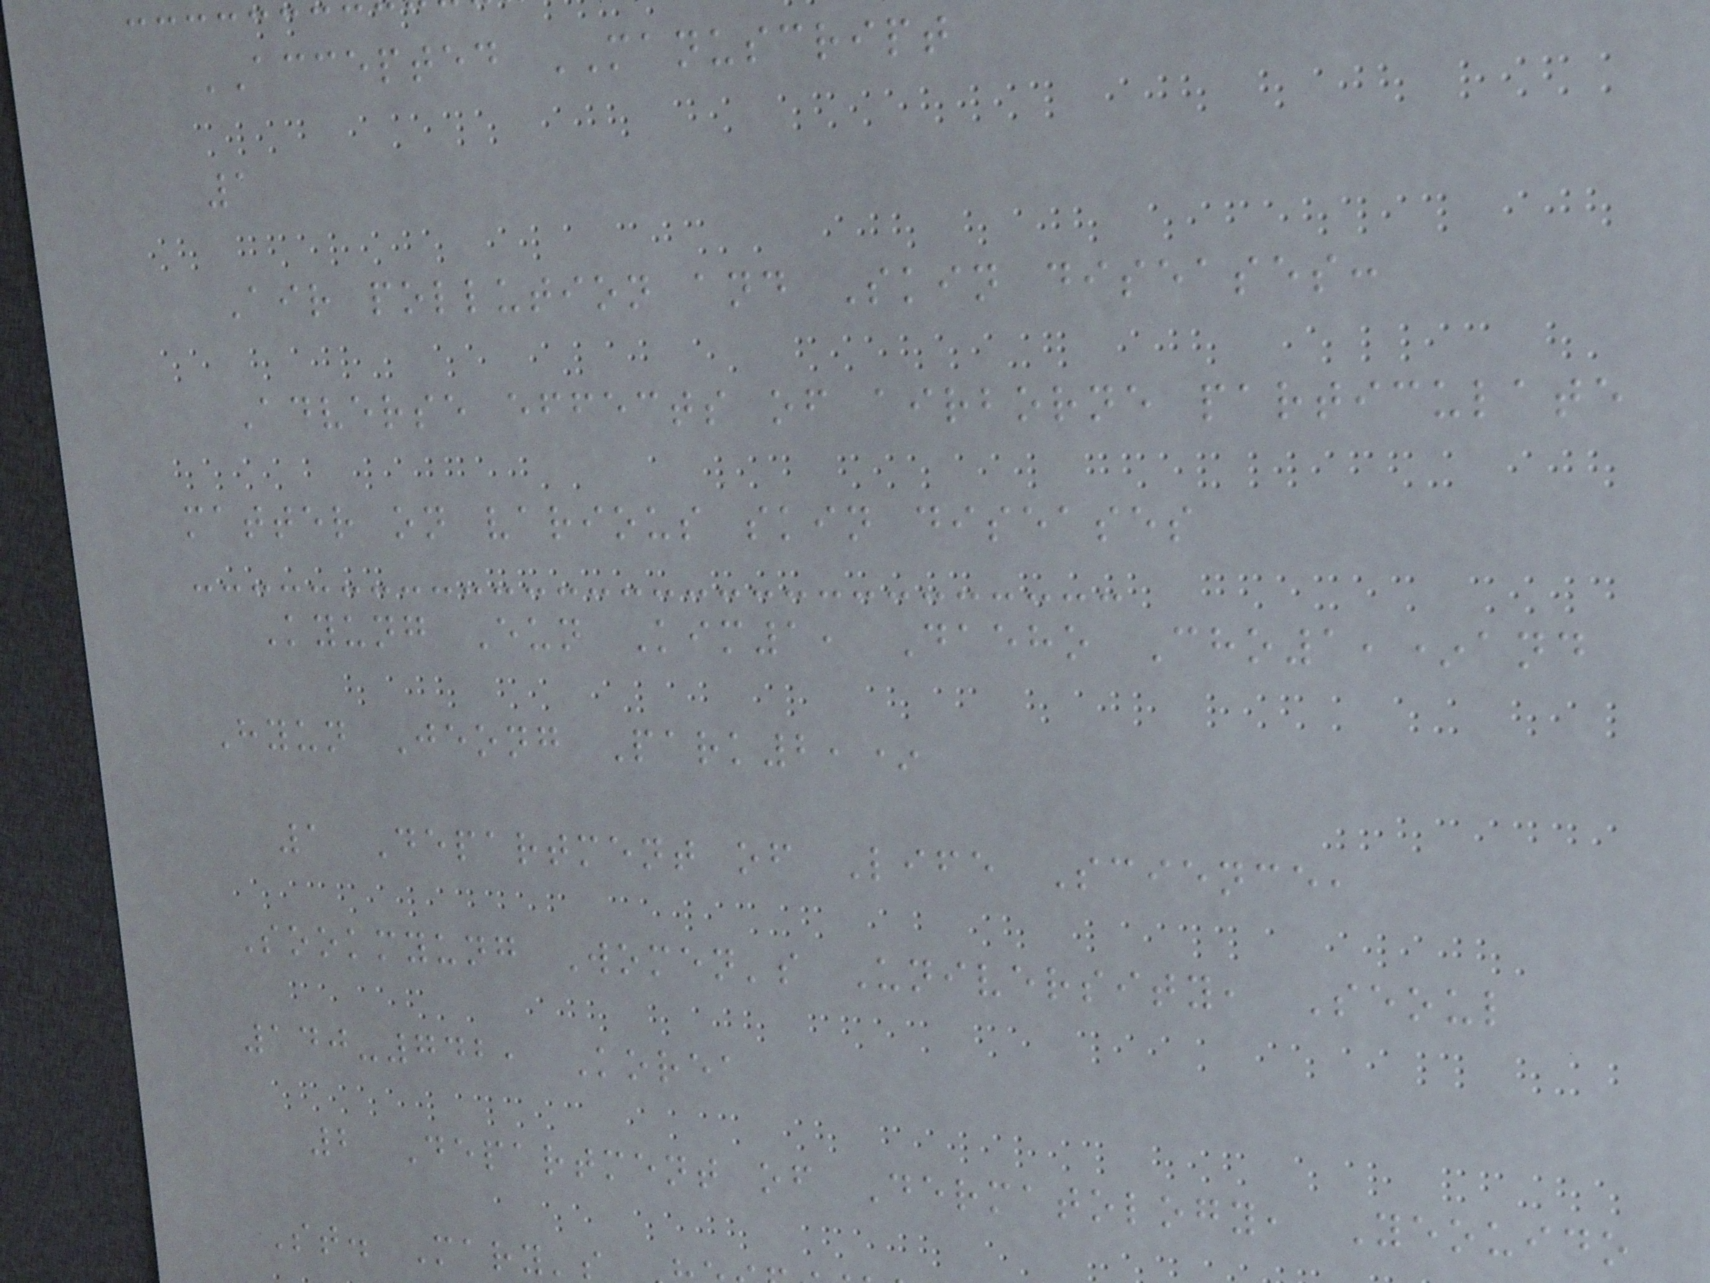ACCEPTED MANUSCRIPT
1
Air pollution and Skin diseases:
Adverse effects of airborne particulate
matter on various skin diseases
Kyung Eun Kim1, Daeho Cho1,*and
Hyun Jeong Park2,*
1 Department of Life Science,
Sookmyung Women's University, Seoul
140-742, Korea
2 Department of Dermatology, Yeouido
St. Mary's
